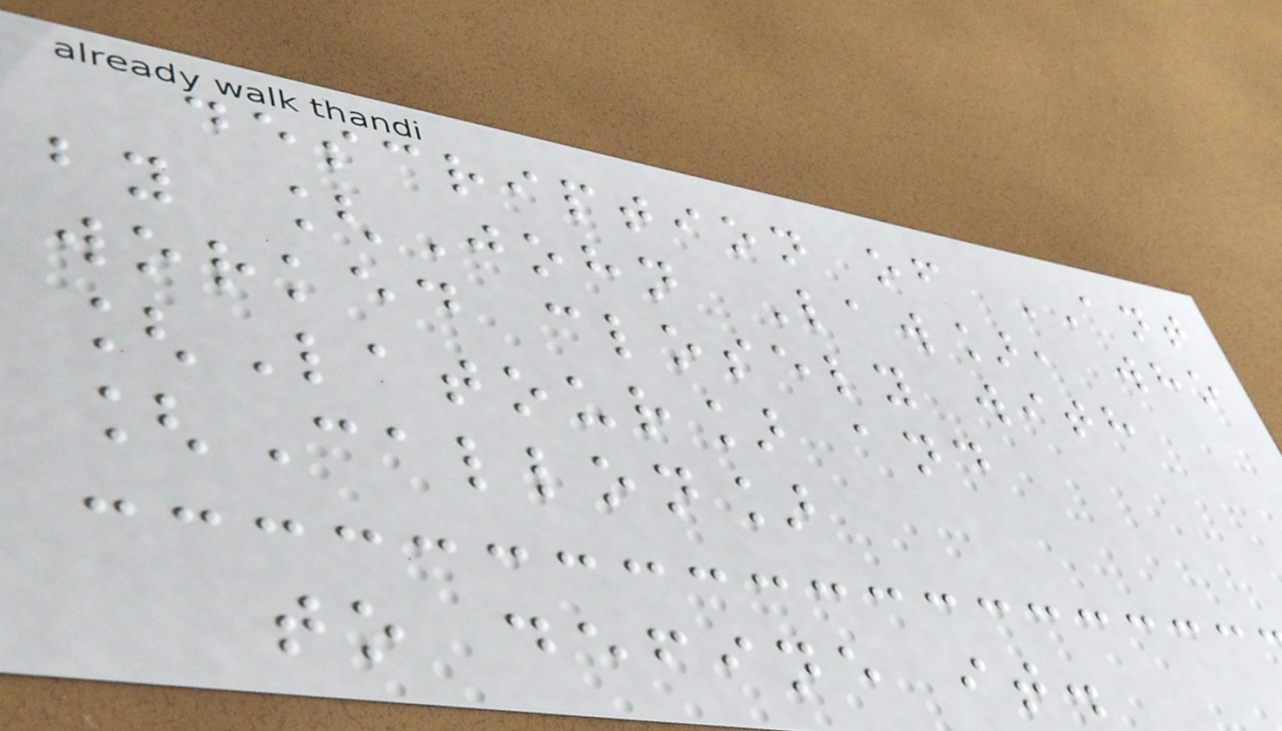description of ANT
by [John Law], who
worked closely with
[Latour] and
[Callon]
to define it.
